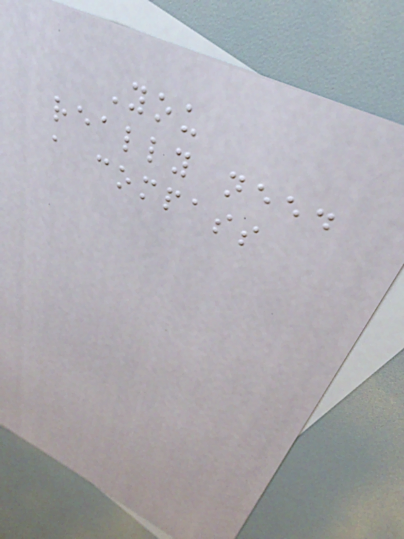You
really need
a compass
